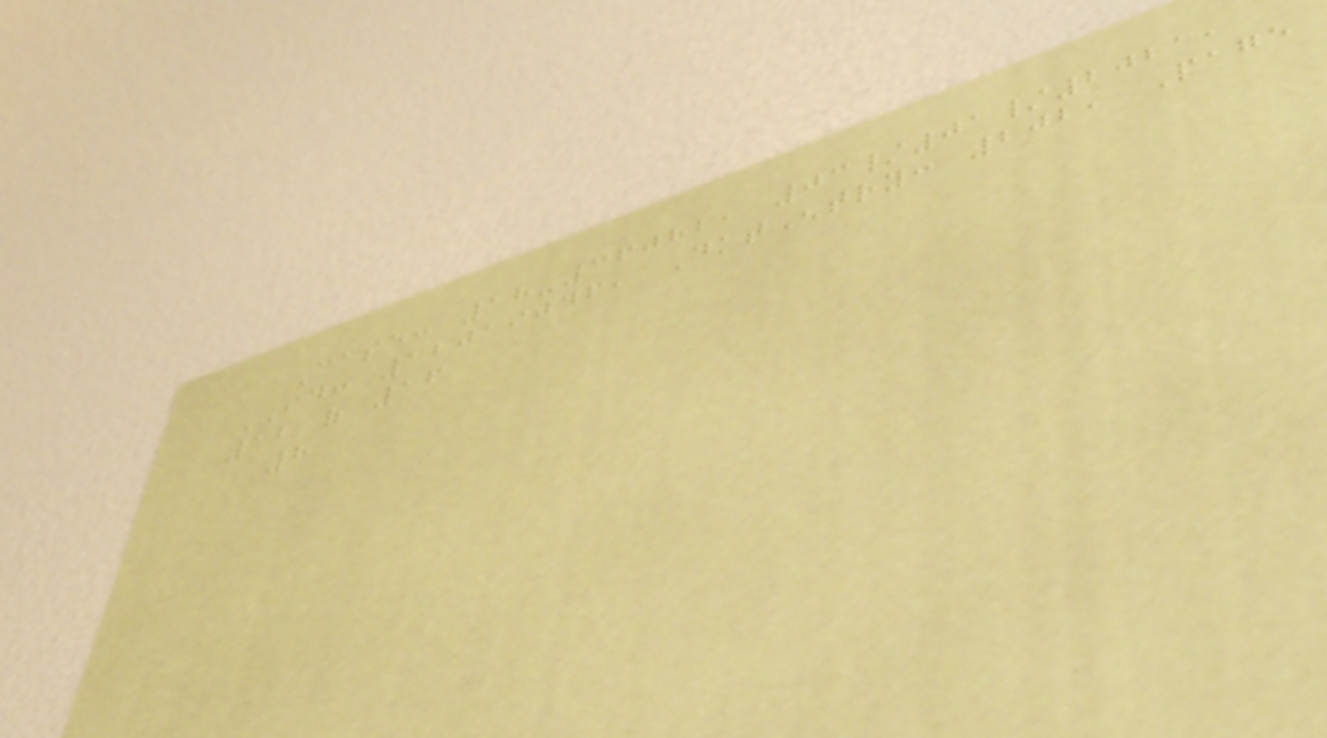Case: 18-36082, 03/01/2021,
ID: 12019046, DktEntry: 202, Page
12 of 16
8
